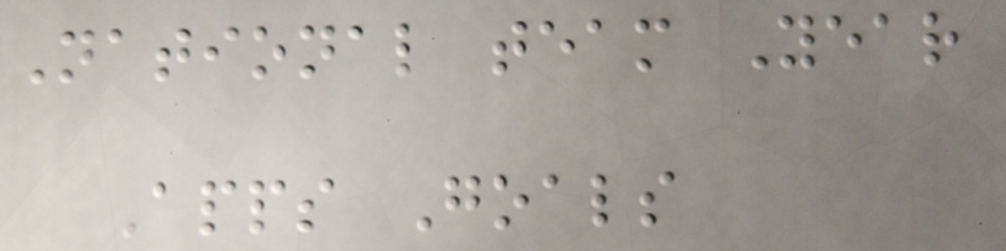National team Year
Apps Goals
